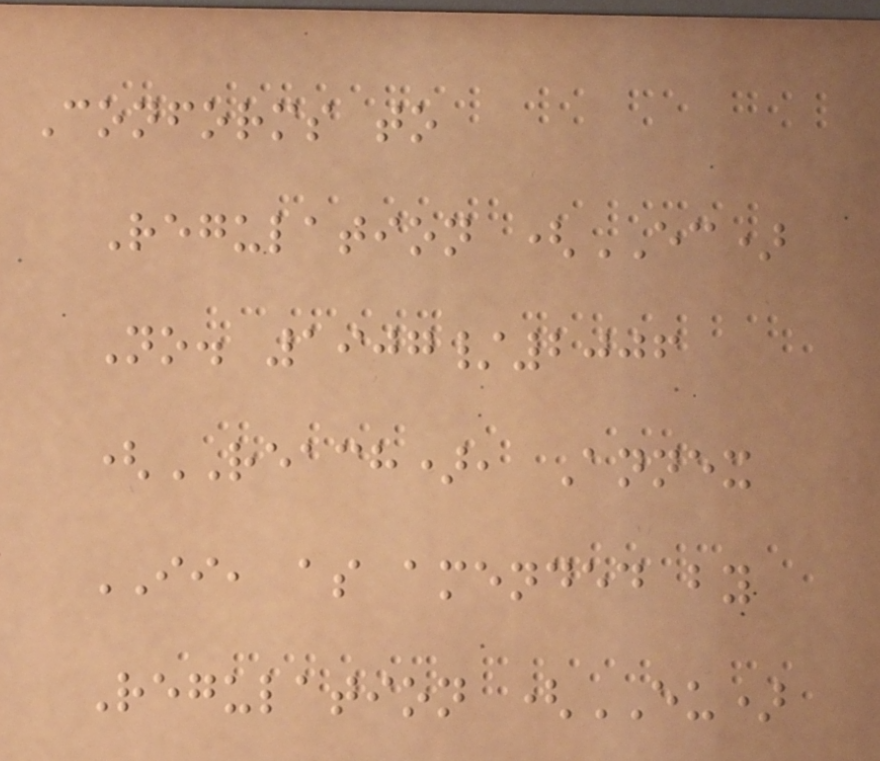Conforms to
Regulation (EC)
No. 1907/2006
(REACH), Annex
II, as amended by
Regulation (EU)
